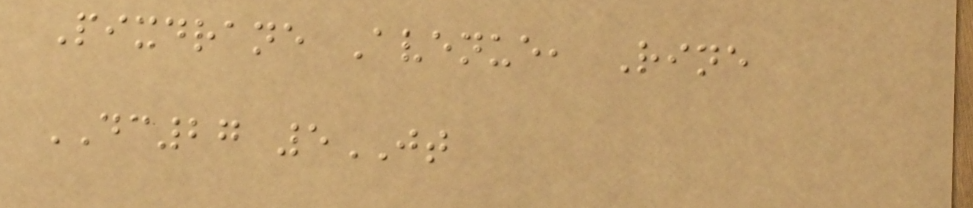Pixdrane Avenue, Rine
DC27 5JT
